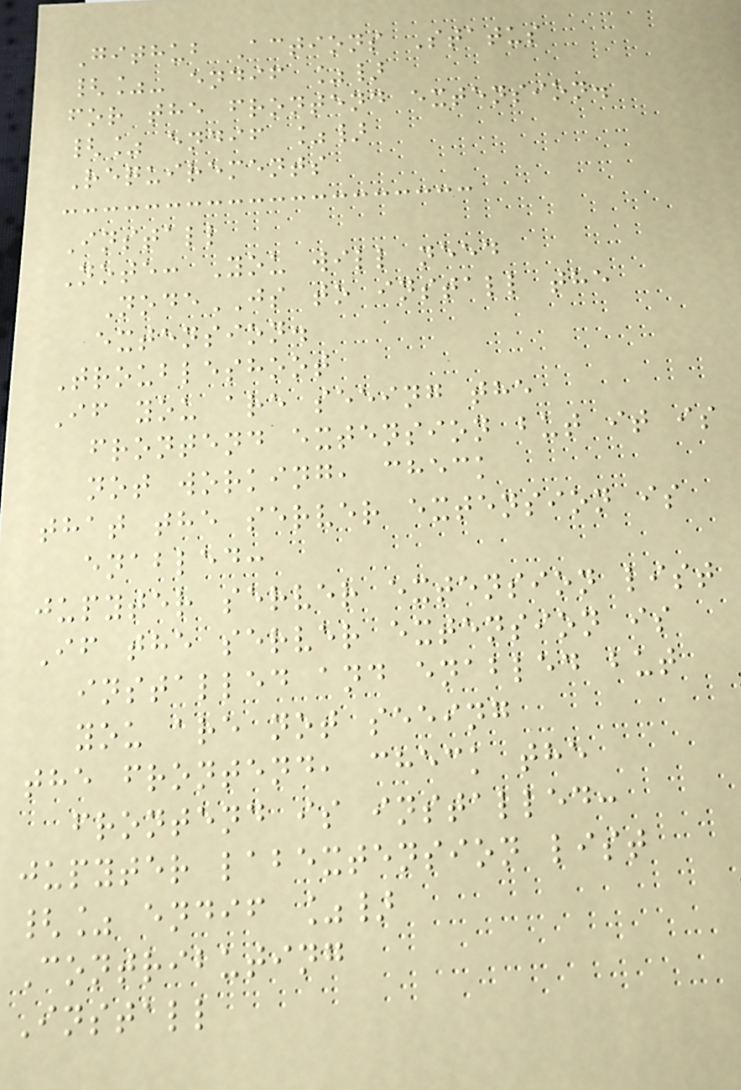Github Actions Status
{%- endif %}
for the frontend extension.
{% endif %}
Requirements
Install
Note: You will need
NodeJS to install the
extension.
Troubleshoot
If you are seeing the
frontend extension but it is
not working, check
that the server extension is
enabled:
jupyter server extension list
If the server extension is
installed and enabled but
you are not seeing
the frontend, check the
frontend is installed:
jupyter labextension list
{% endif %}
Contributing
Install
